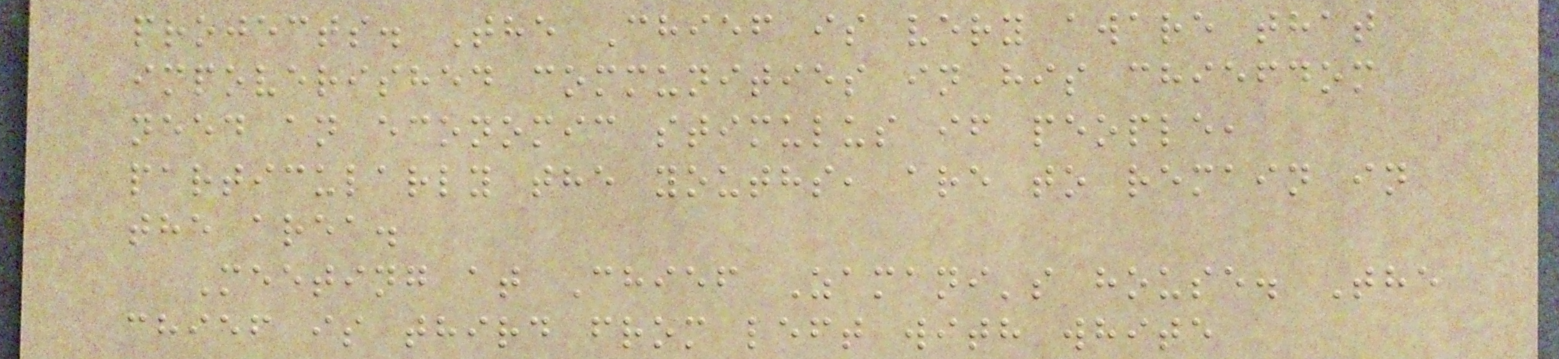projects. The Chief is very aware that
impoverished communities in his chiefdom
need an economic stimulus if people,
particularly the youths, are to remain in
the area.
Meeting at Chief Zamani's house. The
chief is third from left with white
